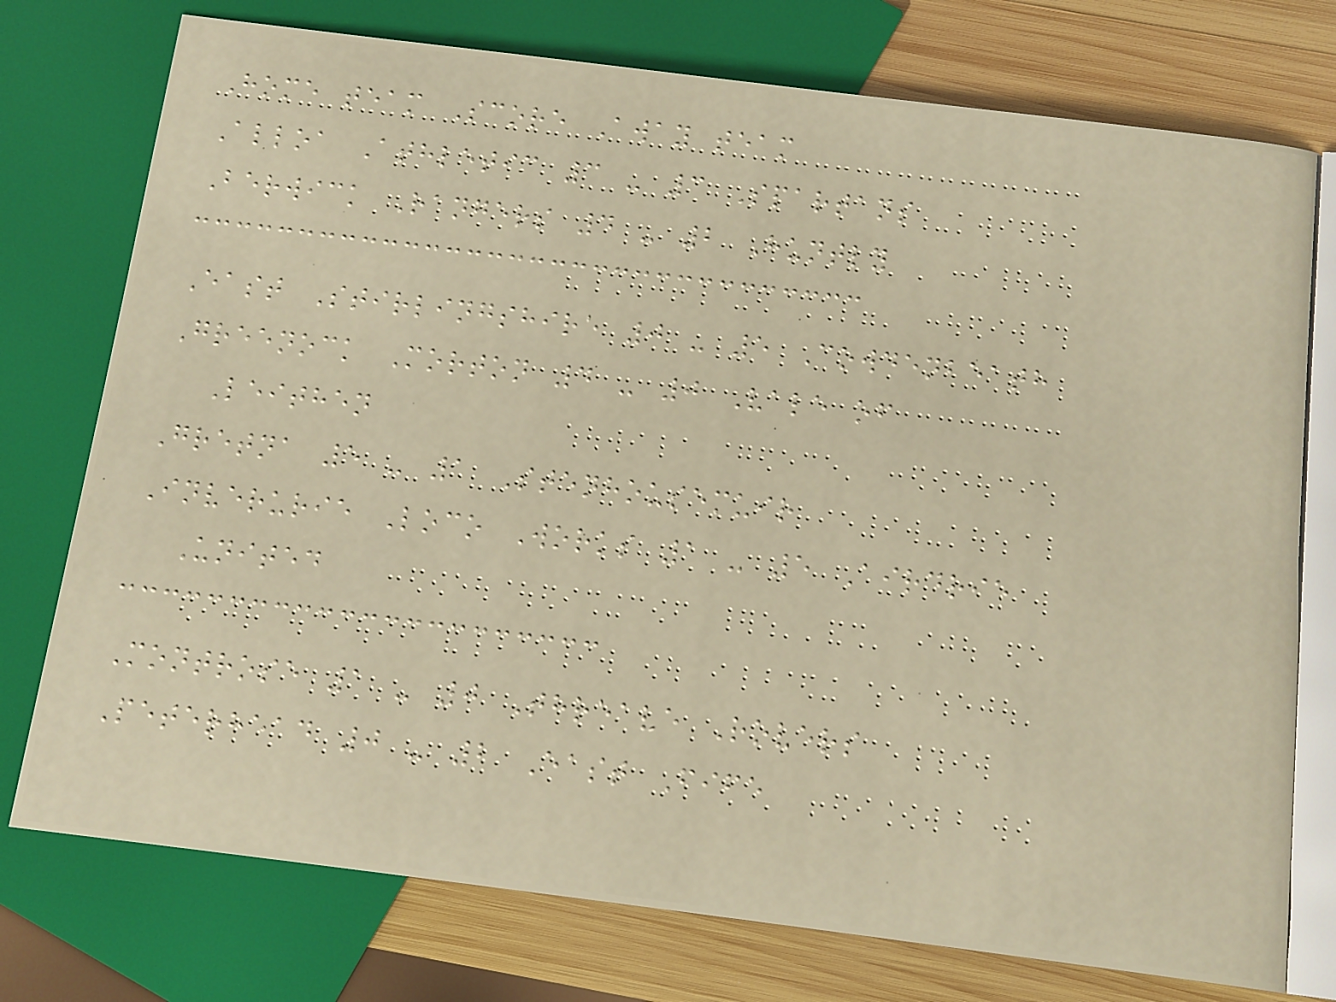Home team Score Away team
Alloa Athletic 3 - 3 Spartans
Berwick Rangers 4 - 2 Huntly
East Stirlingshire 0 - 5 Cowdenbeath
Greenock Morton 4 - 0 Vale of
Leithen
Gretna 5 - 1 Stenhousemuir
Inverurie Loco Works 1 - 5 Airdrie
United
Montrose 1 - 0 Threave Rovers
Peterhead 0 - 2 East Fife
